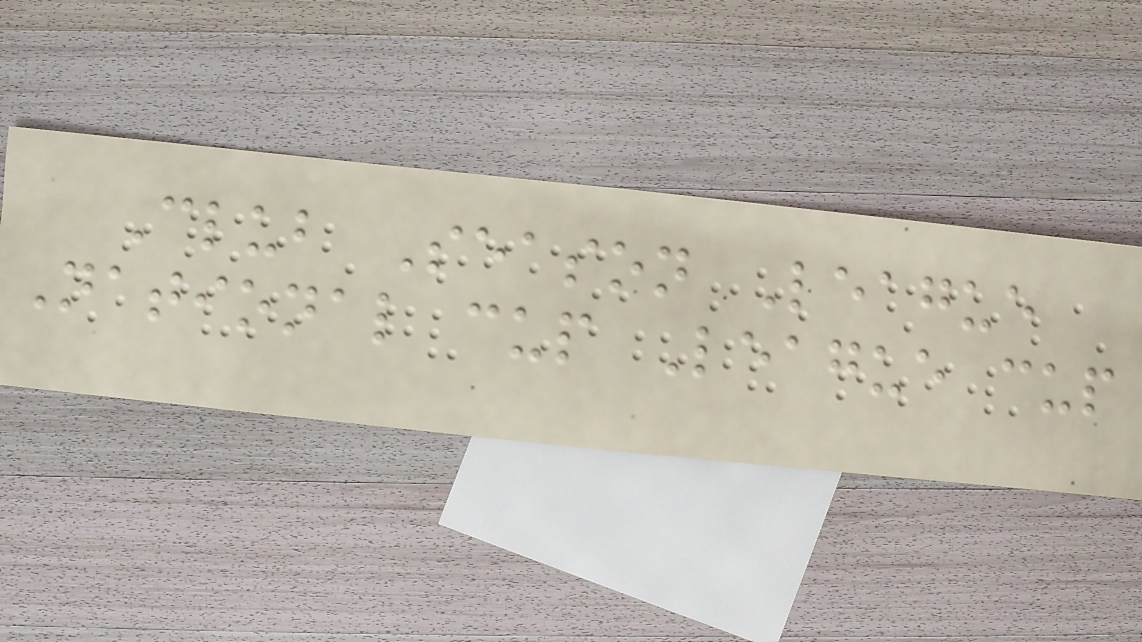Club Season League
National cup League cup
